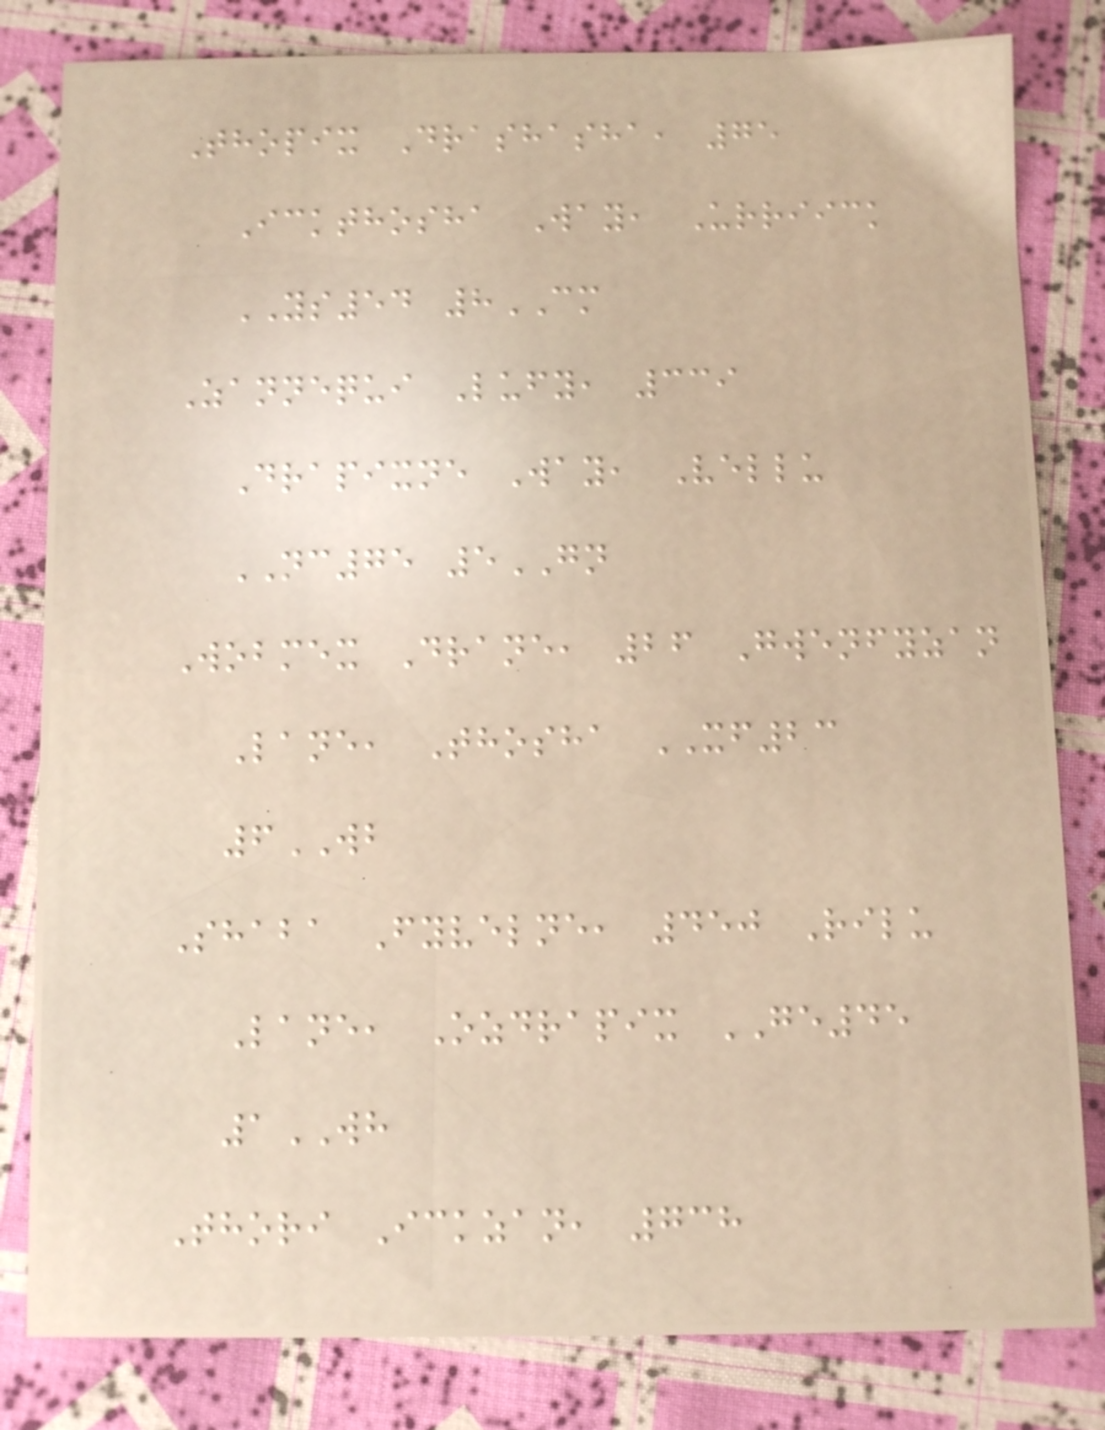Thopix Drashasha, 75
Ickthosha Way, Urriick
YS54 8CM
Zannequi Lufy, 339
Drapixne Way, Vellu
NC75 5GN
Wobmex Drane, 26 Gwenfyzan
Lane, Thosha XF23
6WB
Shaba Fyvelne, 450 Rilu
Lane, Ozdrapix GE45
1WH
Thori Ickzan, 738
